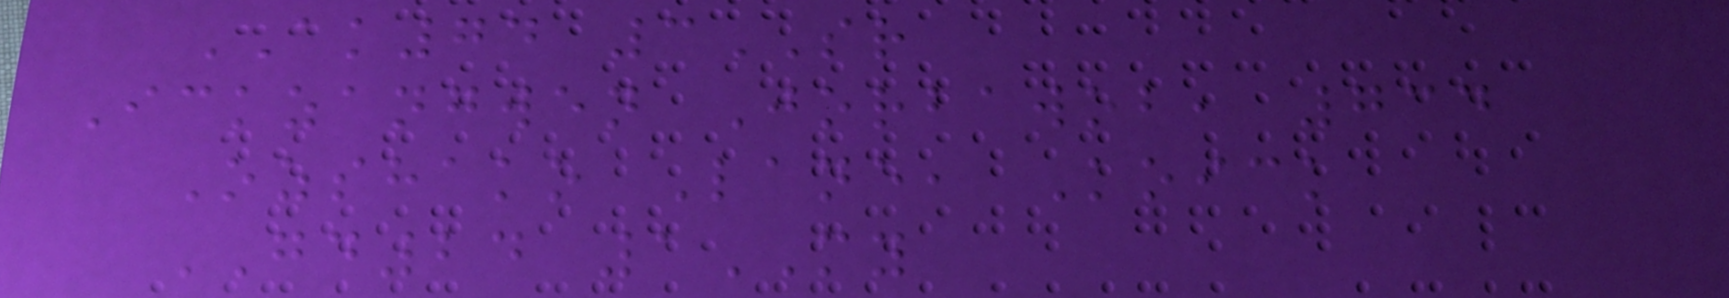AK74 3SR
Ickzangwen Jorbawob, 734
Ozshako Lane, Koick
GD24 1MY
